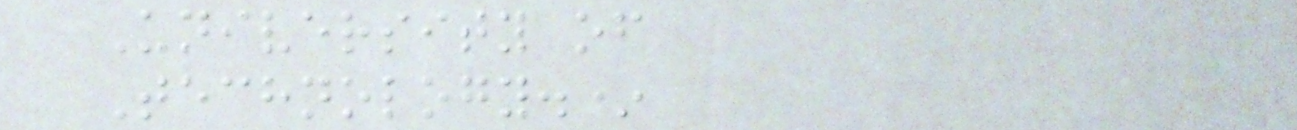University of
Technology.*
